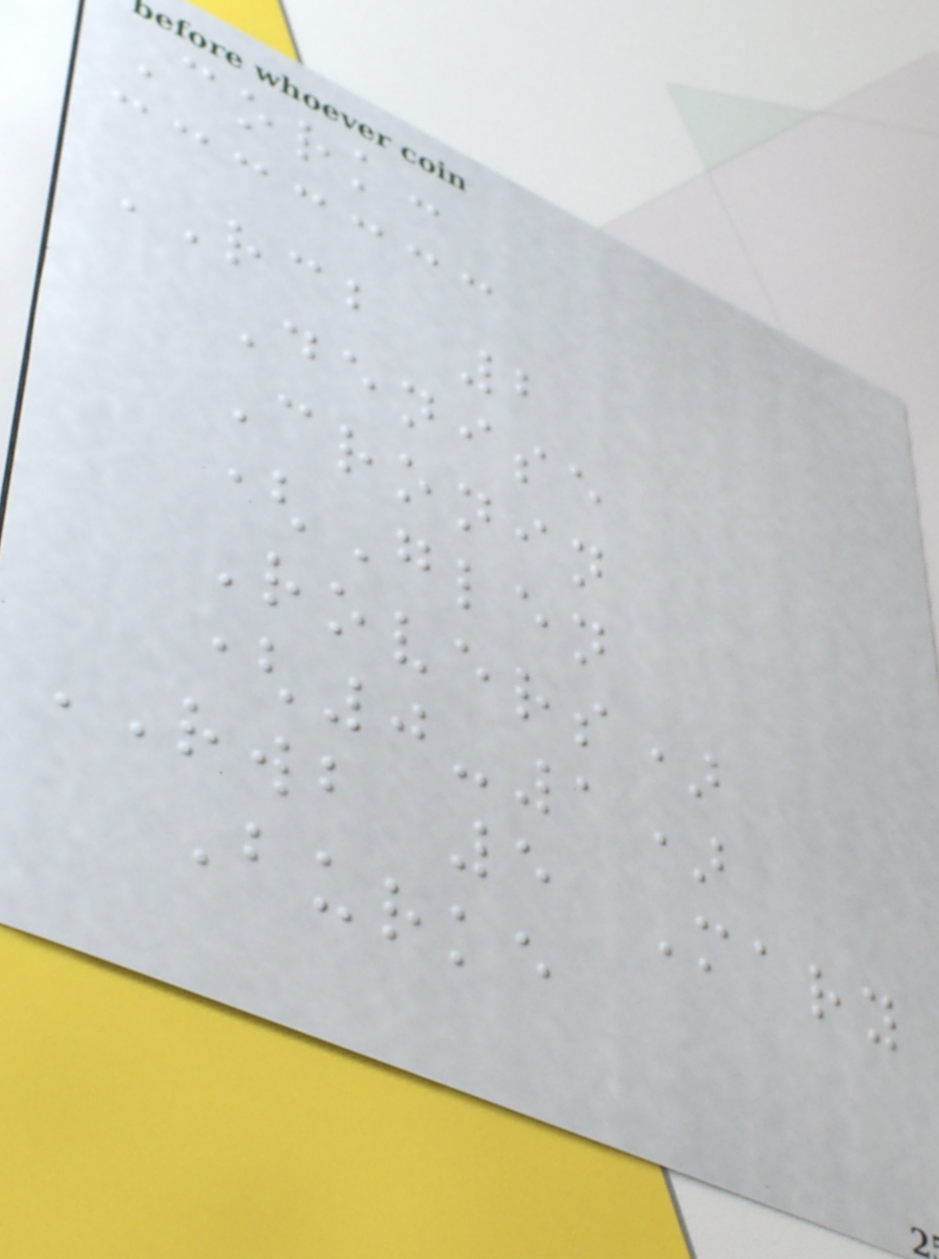Cork:
RCB 2
Denise
Cronin
(Glen
Rovers)
(0-1)
RWB 5 Mary
Burke
